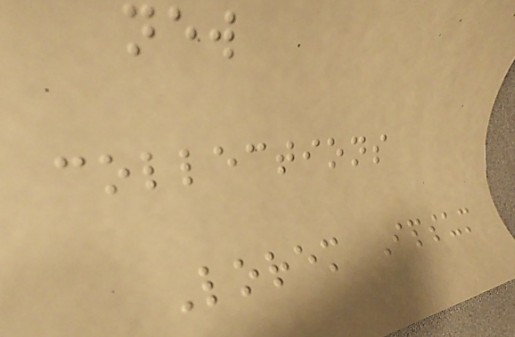new
collections
Lorem Ipsum
